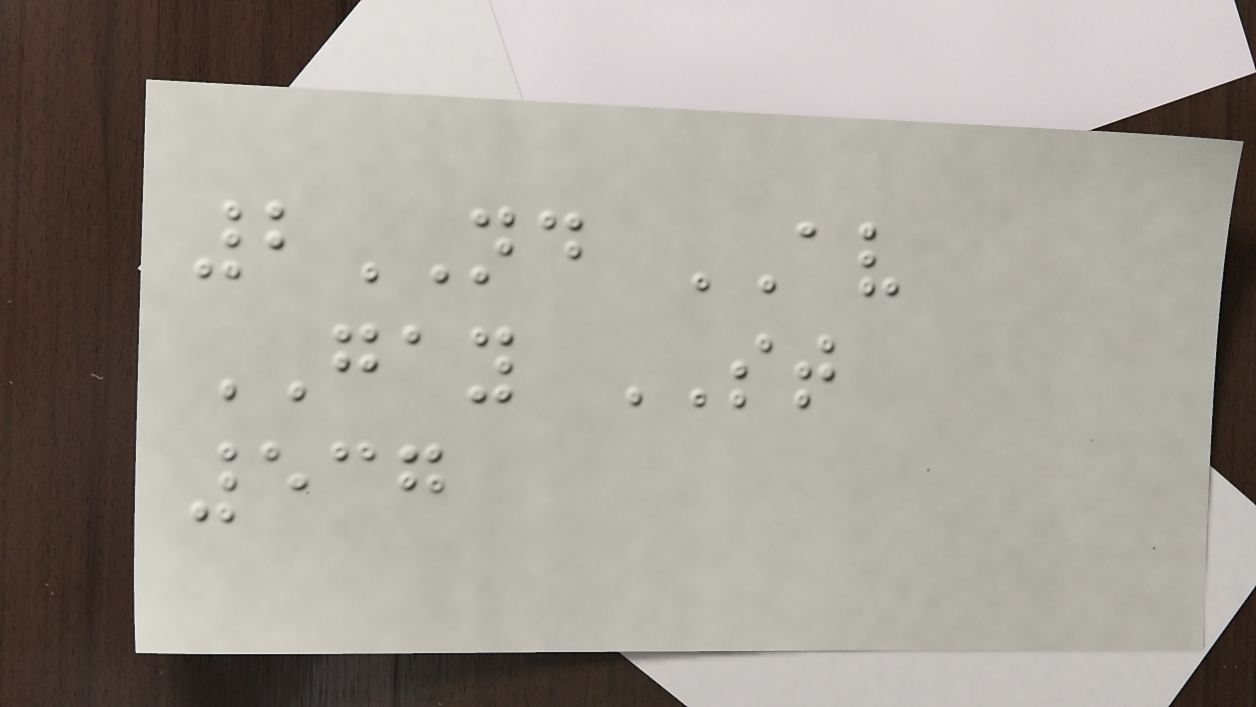2ND AV
GAY ST
537
